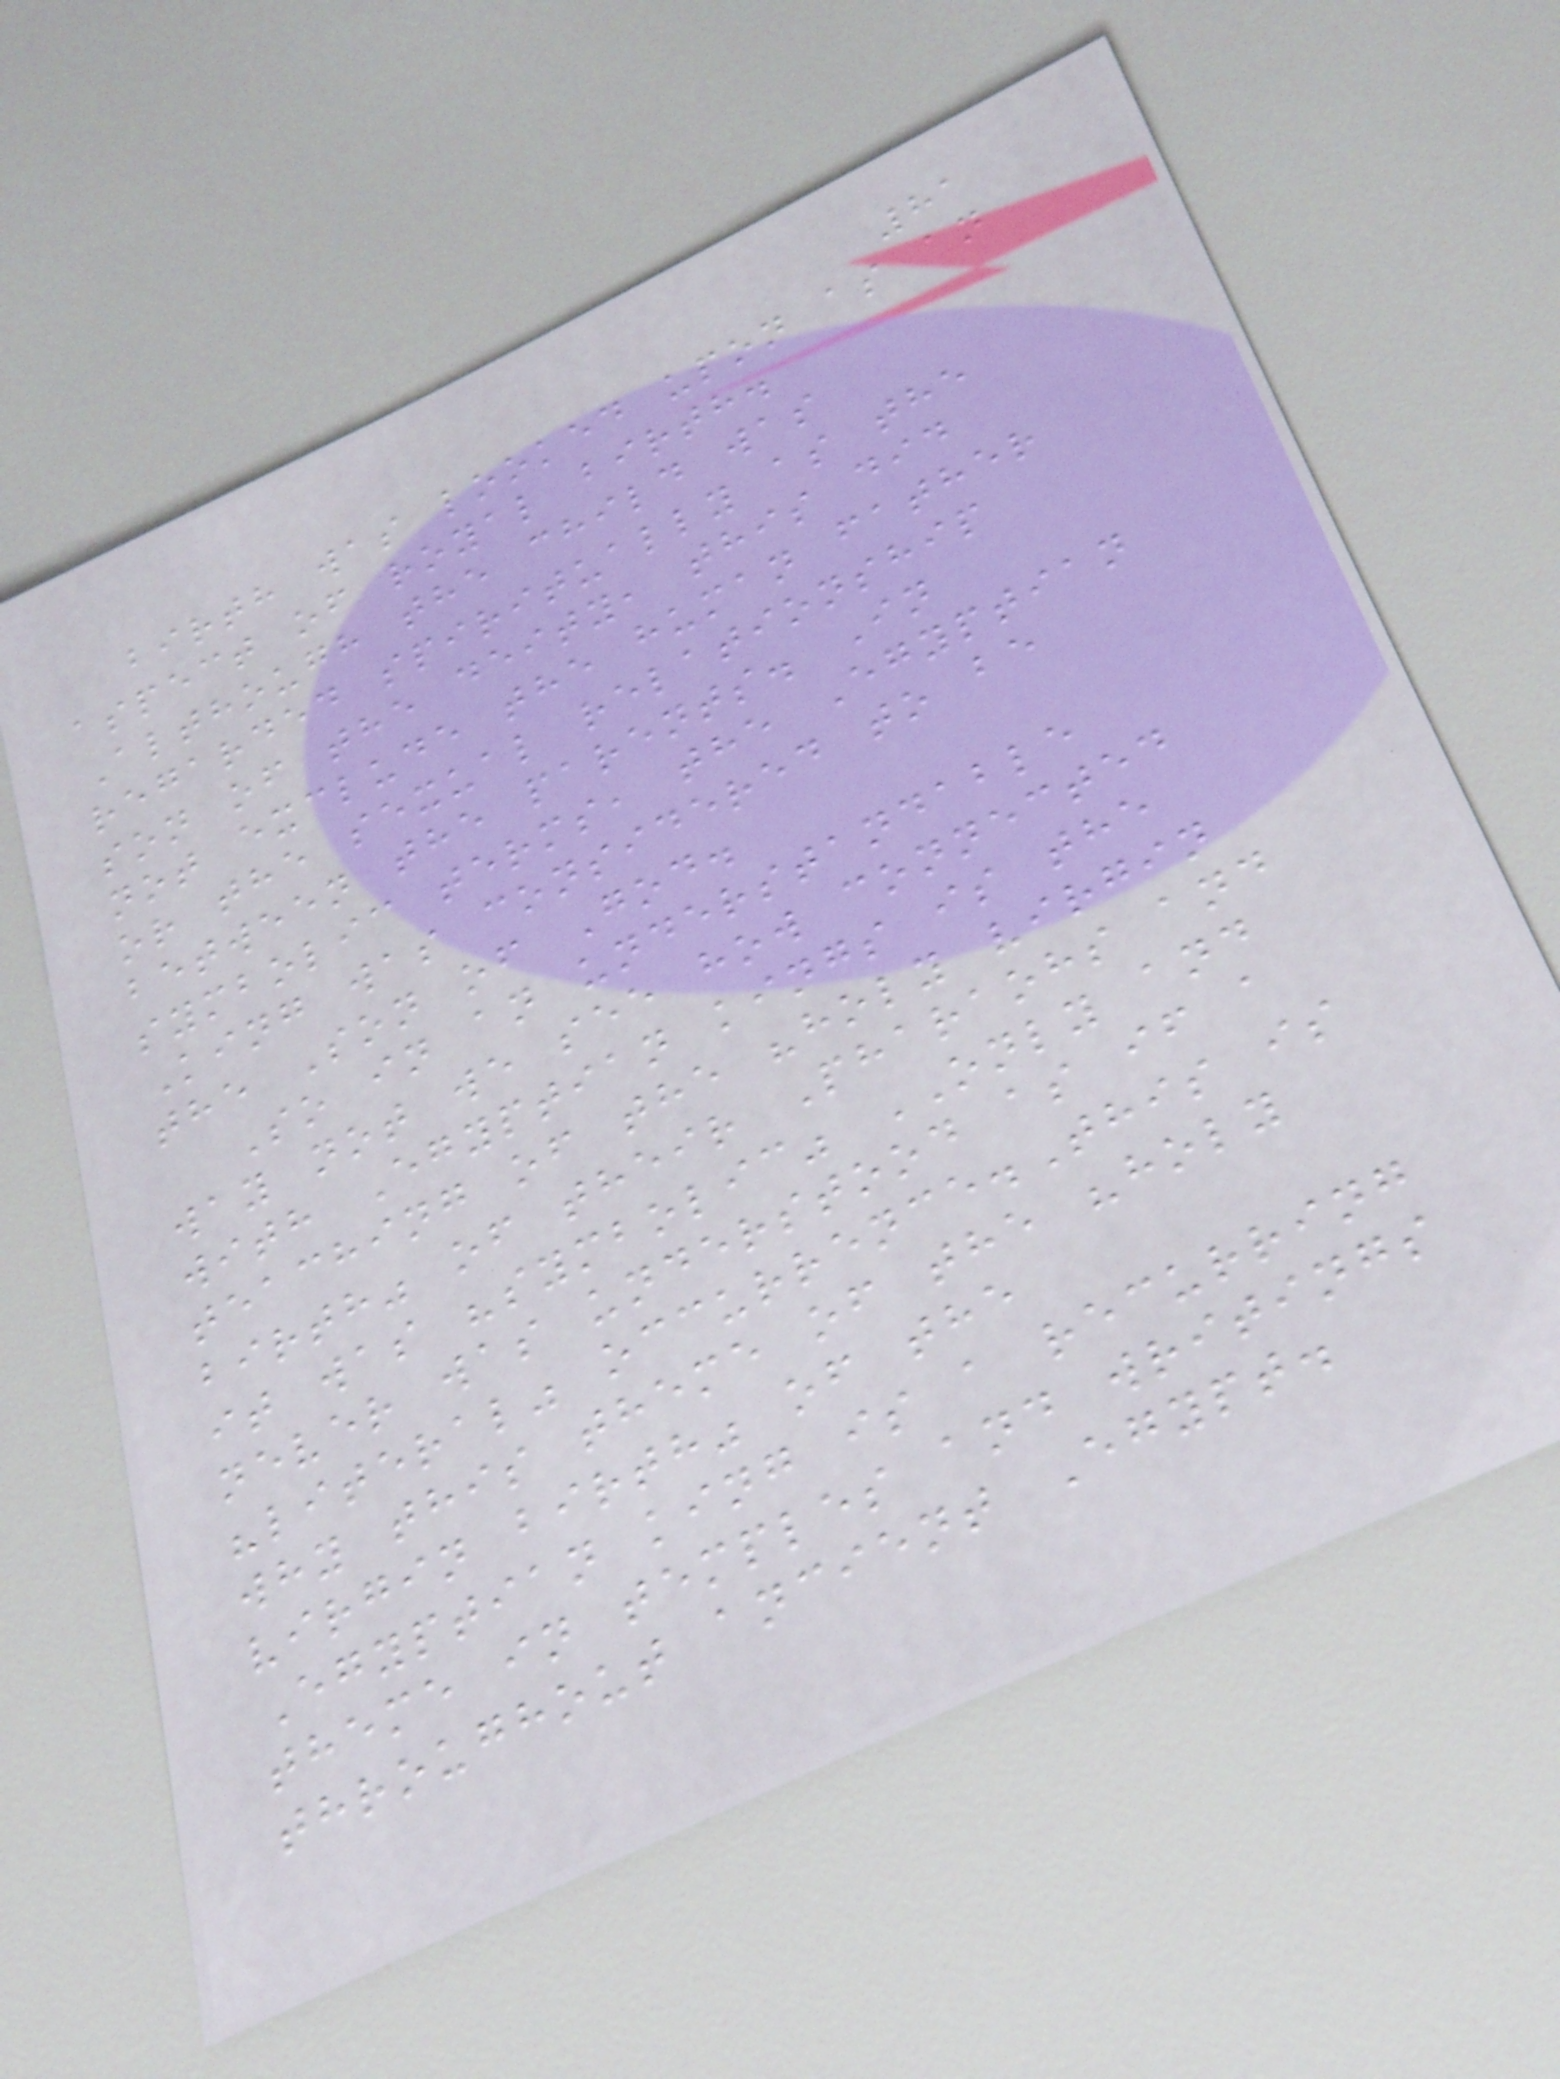81
birth was looked upon as an
aspect of royal birth.
Although the child was
regarded spiritually as the
son of the deity, this did
not exclude the human father
or the sexual relationship
between the parents. In
symbolic terms, the Egyptian
King was considered to be
the Son of God.
So in an understandable
way not we see how connected
with Egyptian kings is the
teaching of the "holy virgin
birth" of their Pharaohs and
it was "symbolic" ONLY and
never was understood as if a
"literal" occurrence.This is
why this theme of the "holy
virgin birth" of the
Egyptian king is a recurring
theme in temples and writings
throughout ancient Egypt.
